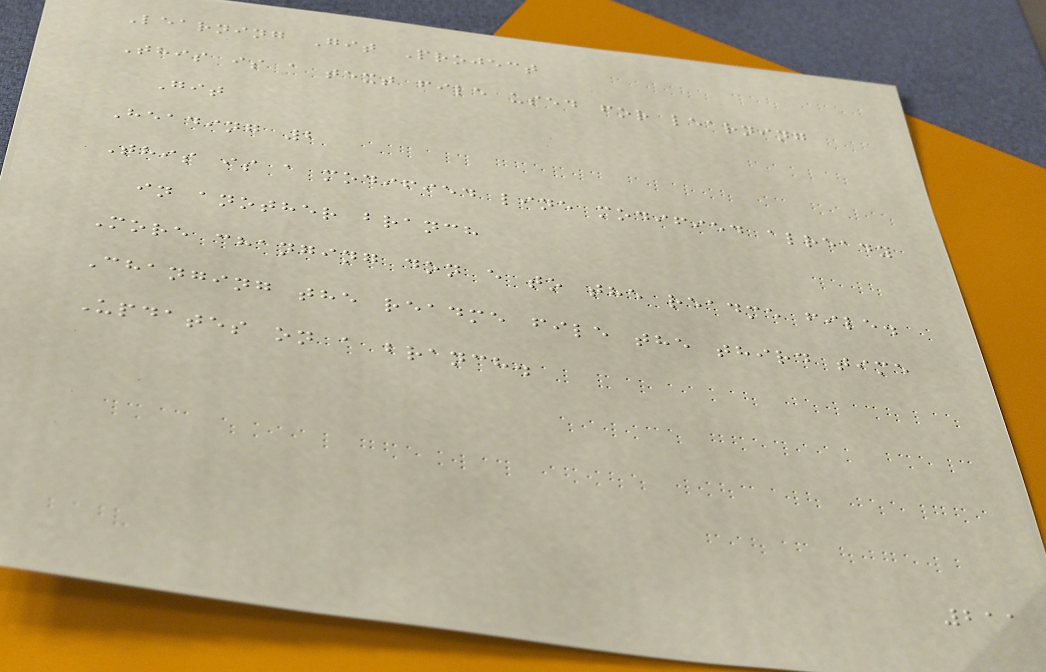Learning Git Project
This is a text file used for learning
Git
Heading 2
This is a modified line modified already
in another branch
More changing don e to the readme file.
Changing the readme file the third time
Updates on a branch.
211
